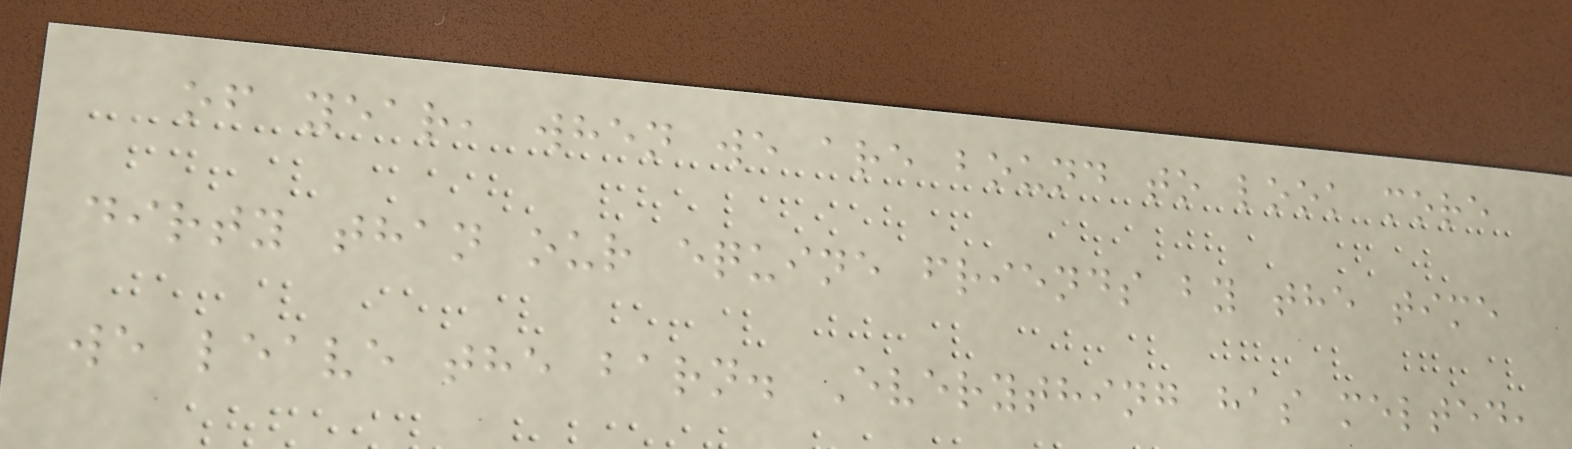of year, when we are bound to look more
dirty than our equine friends by the time
we leave the barn. Everything has melted,
